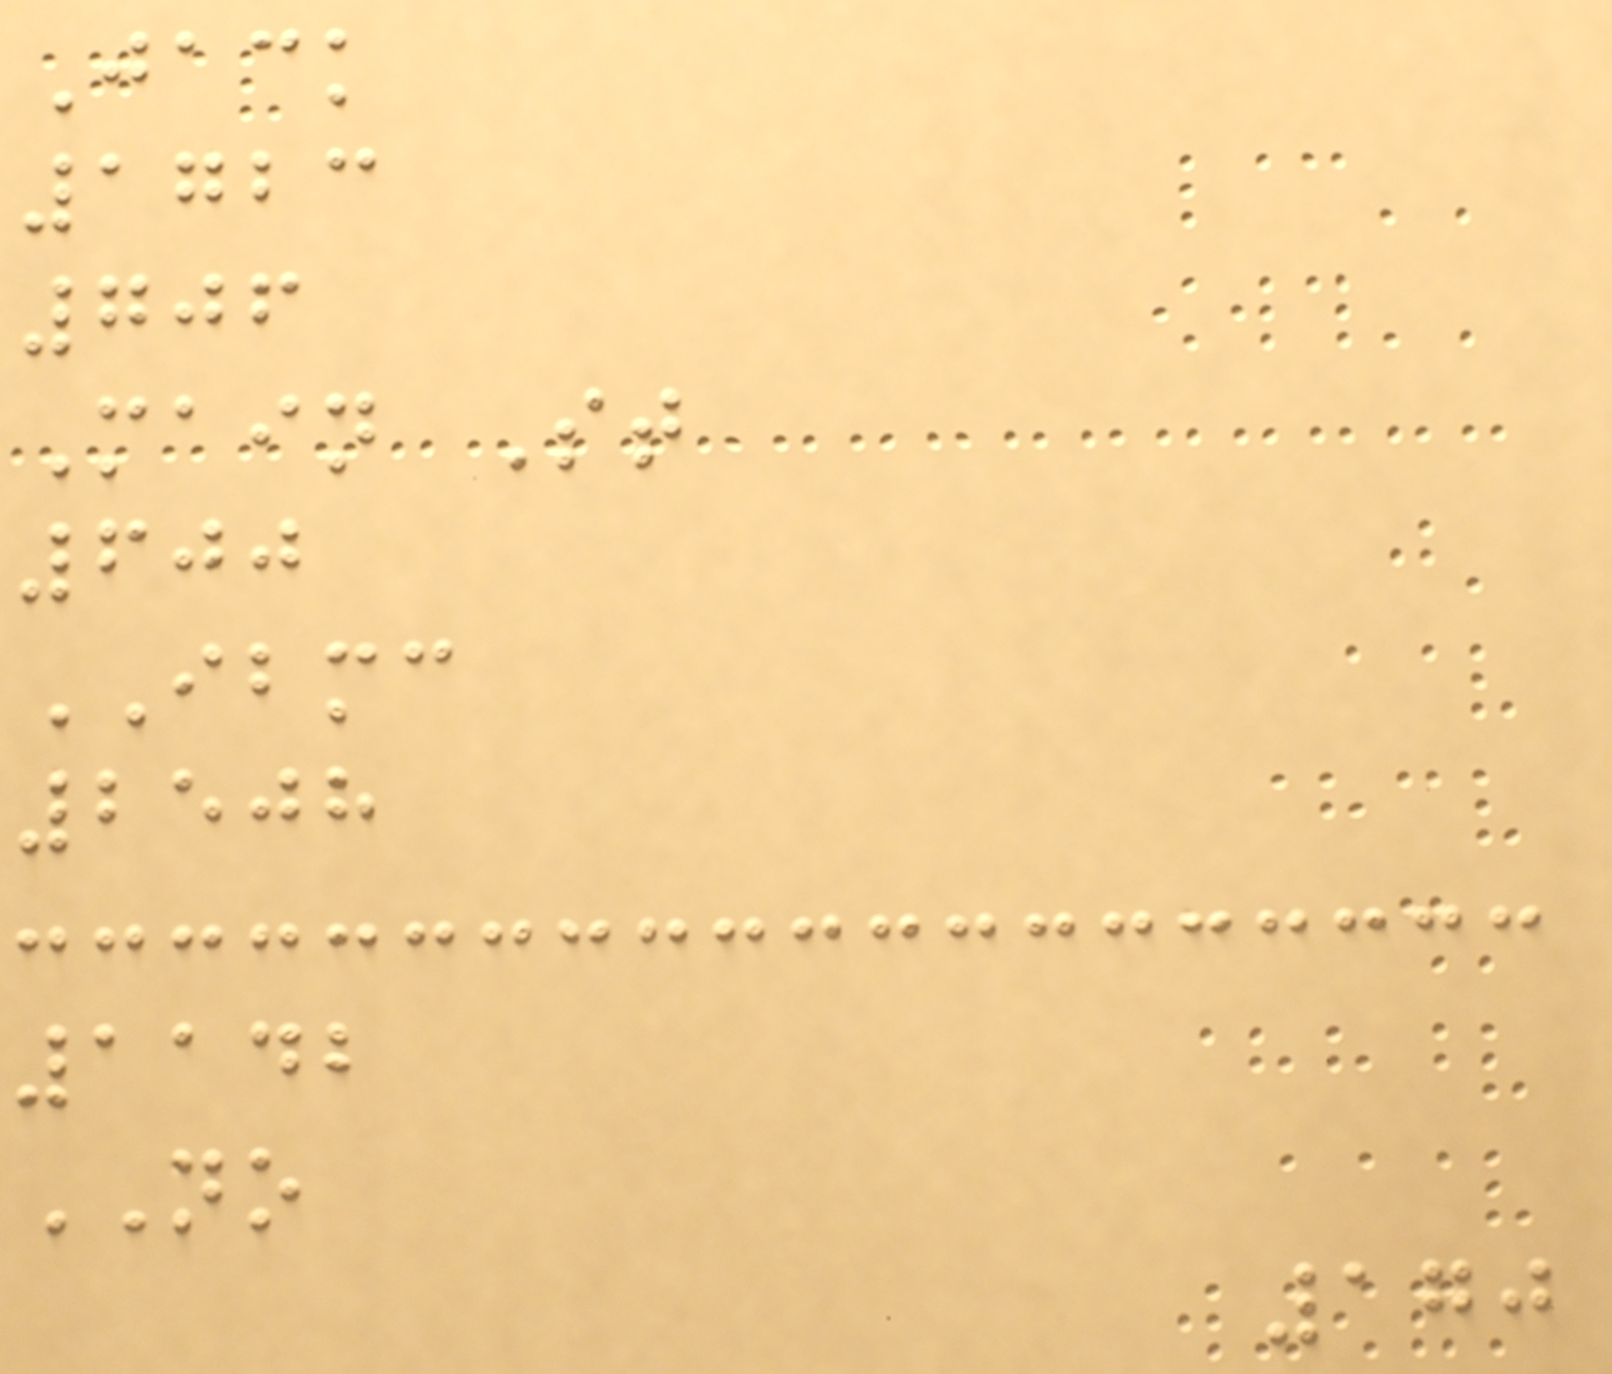Jack
1723
706
Main St
600
IBMC
2508
1142
NO
170
